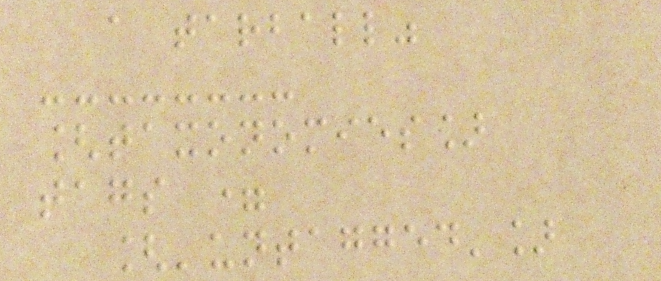a tarball"
[taxonomies]
tags =
['untagged']
